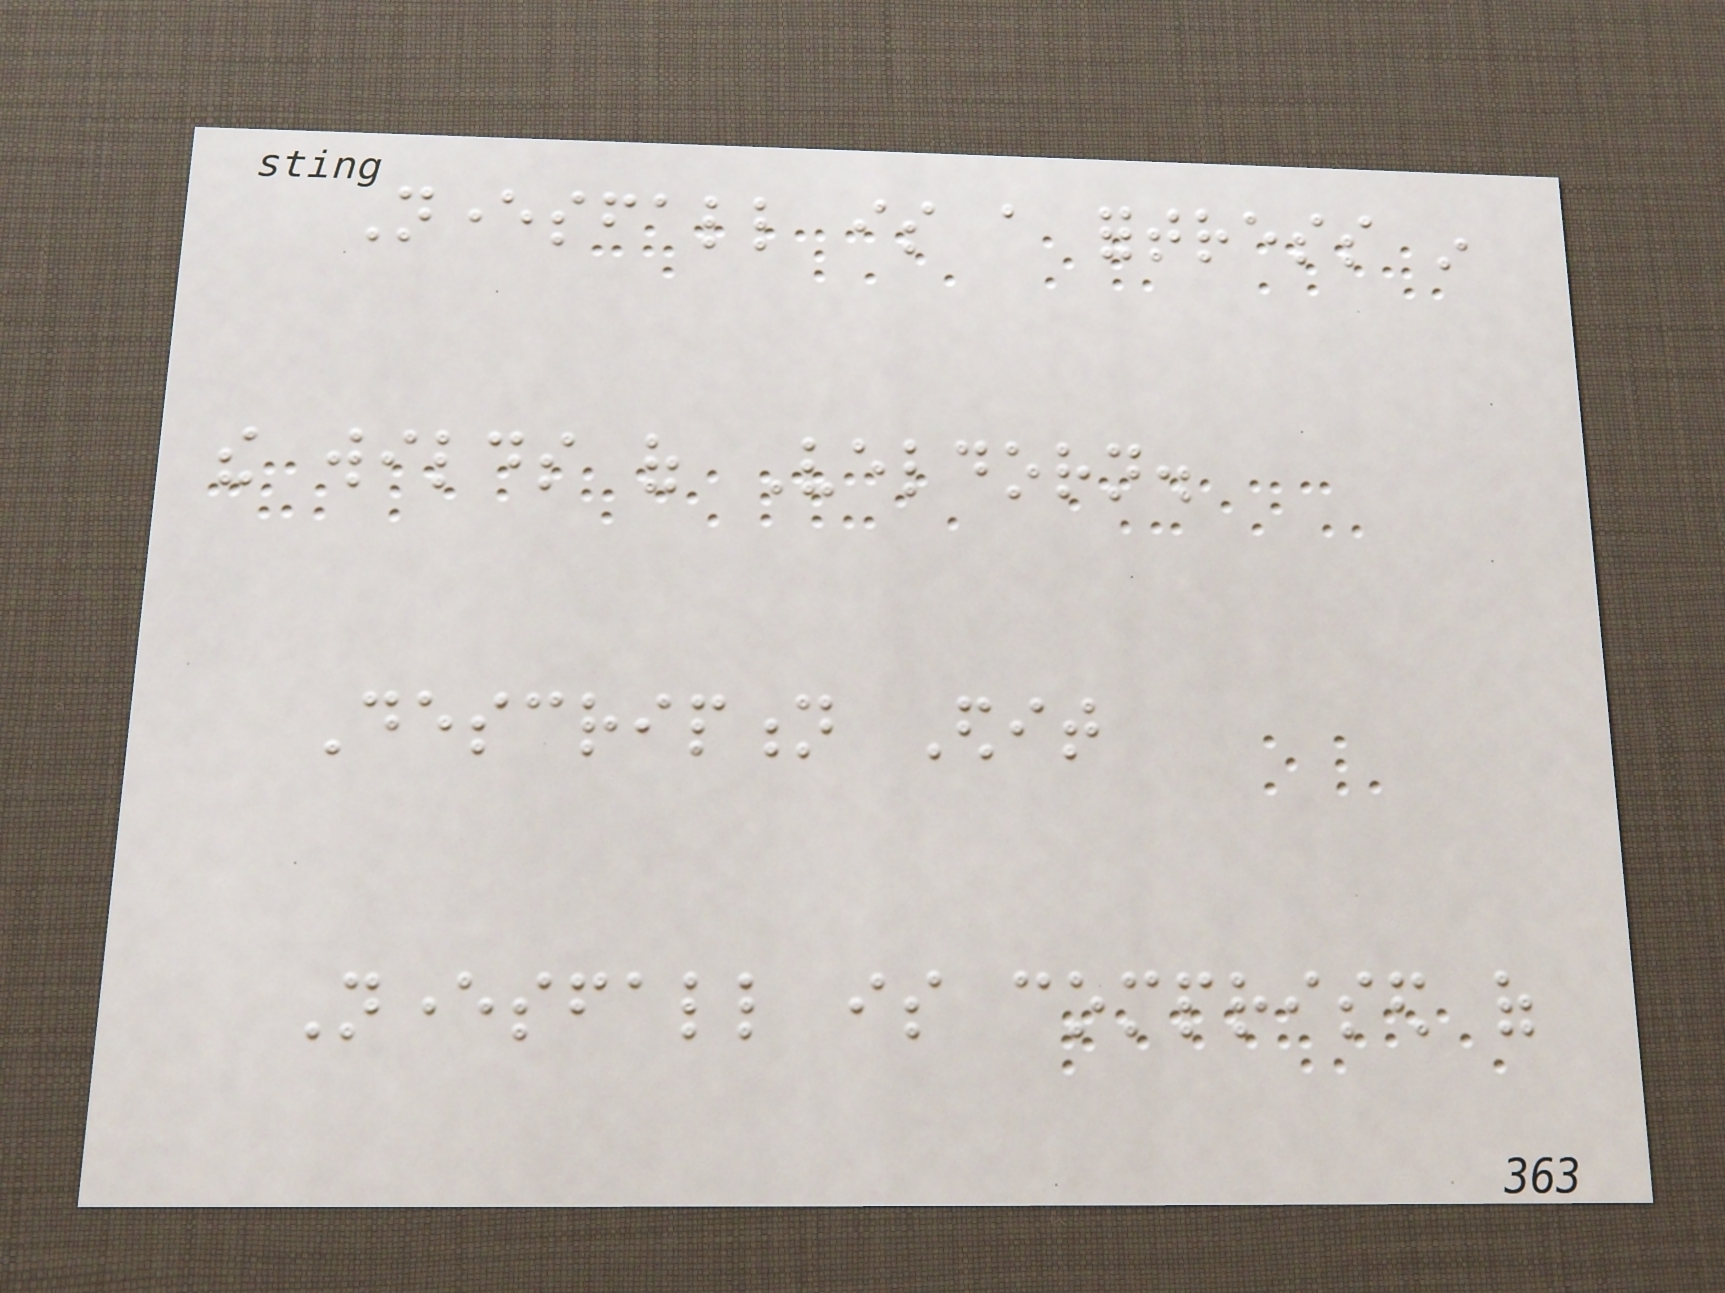Neversfall is a fortress in
the wilds of Veldorn.
Description Edit
Neversfall is comprised of
